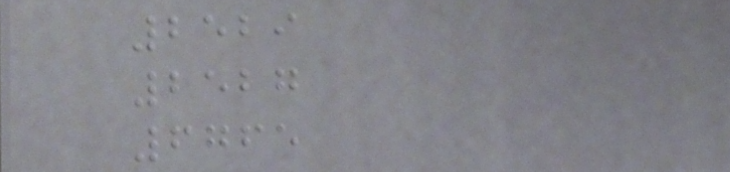2529
2527
6765
